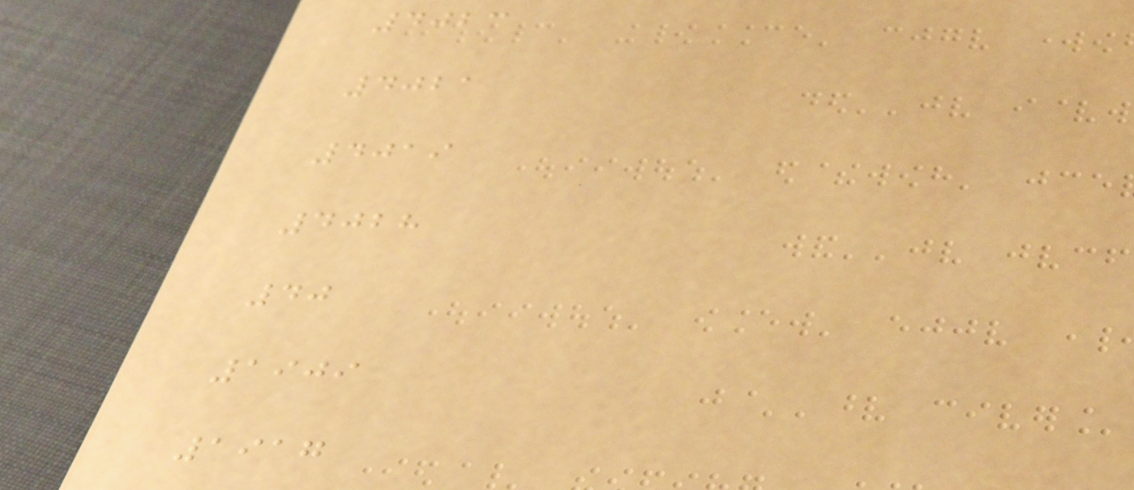4023
4021
4019
4028
40
1909
1917
